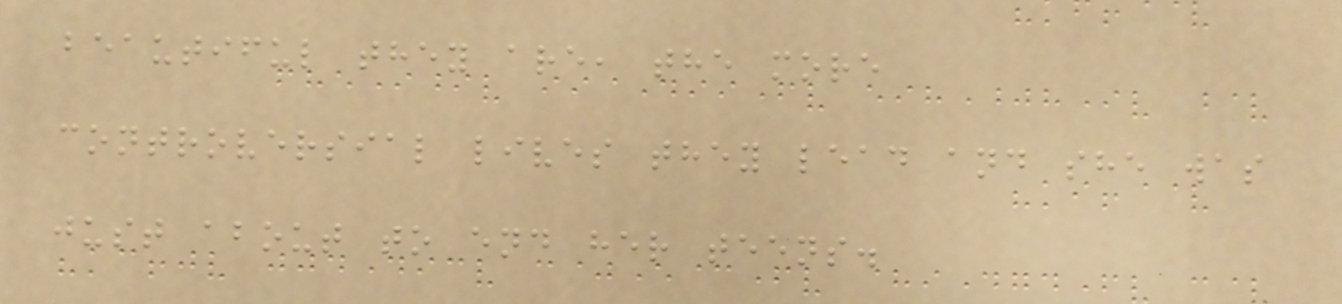beautiful they are, the more
controversial lives they lead and she was
just about to end her teens.
